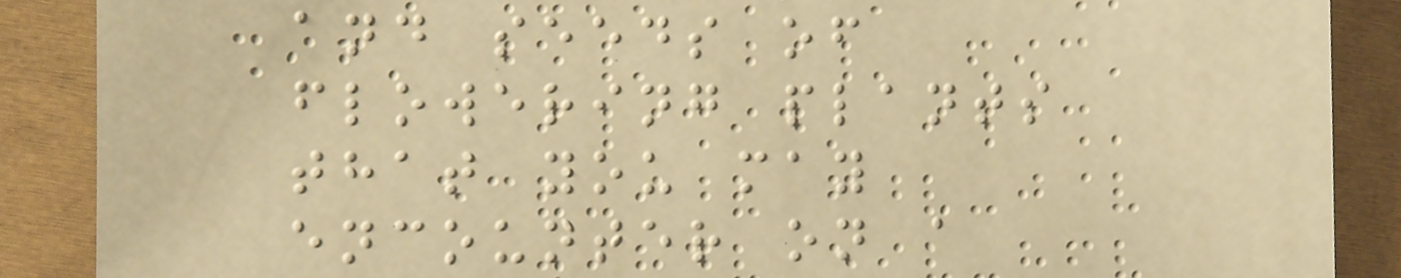and seeds of
flowering plants
that you may
encounter on a
